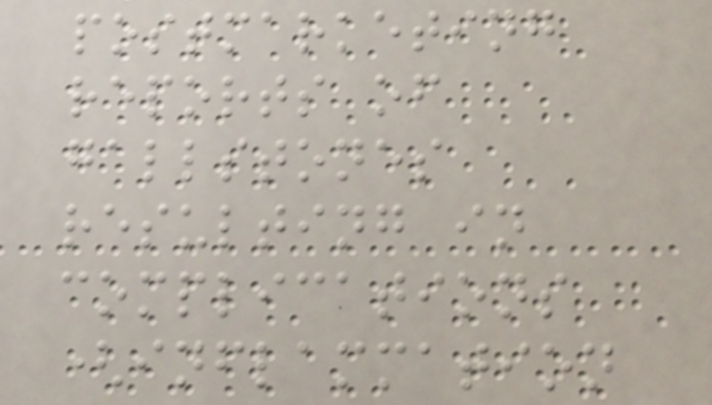postmarketing
reports of
gallstones
resulting in
complications
(inflammation
